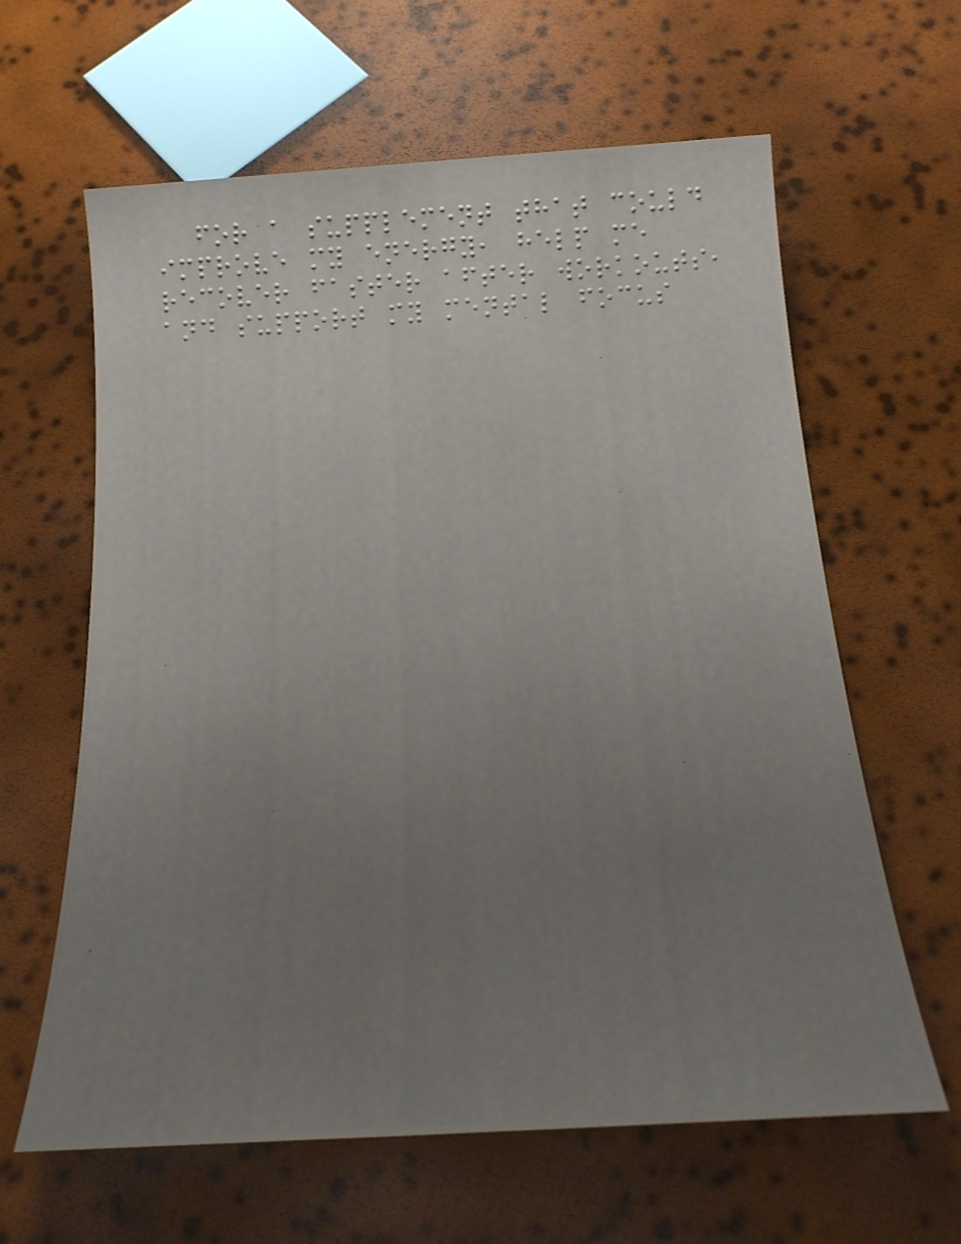for a supplement that could
improve my energy, help me
recover faster after workouts,
and support my mental focus
